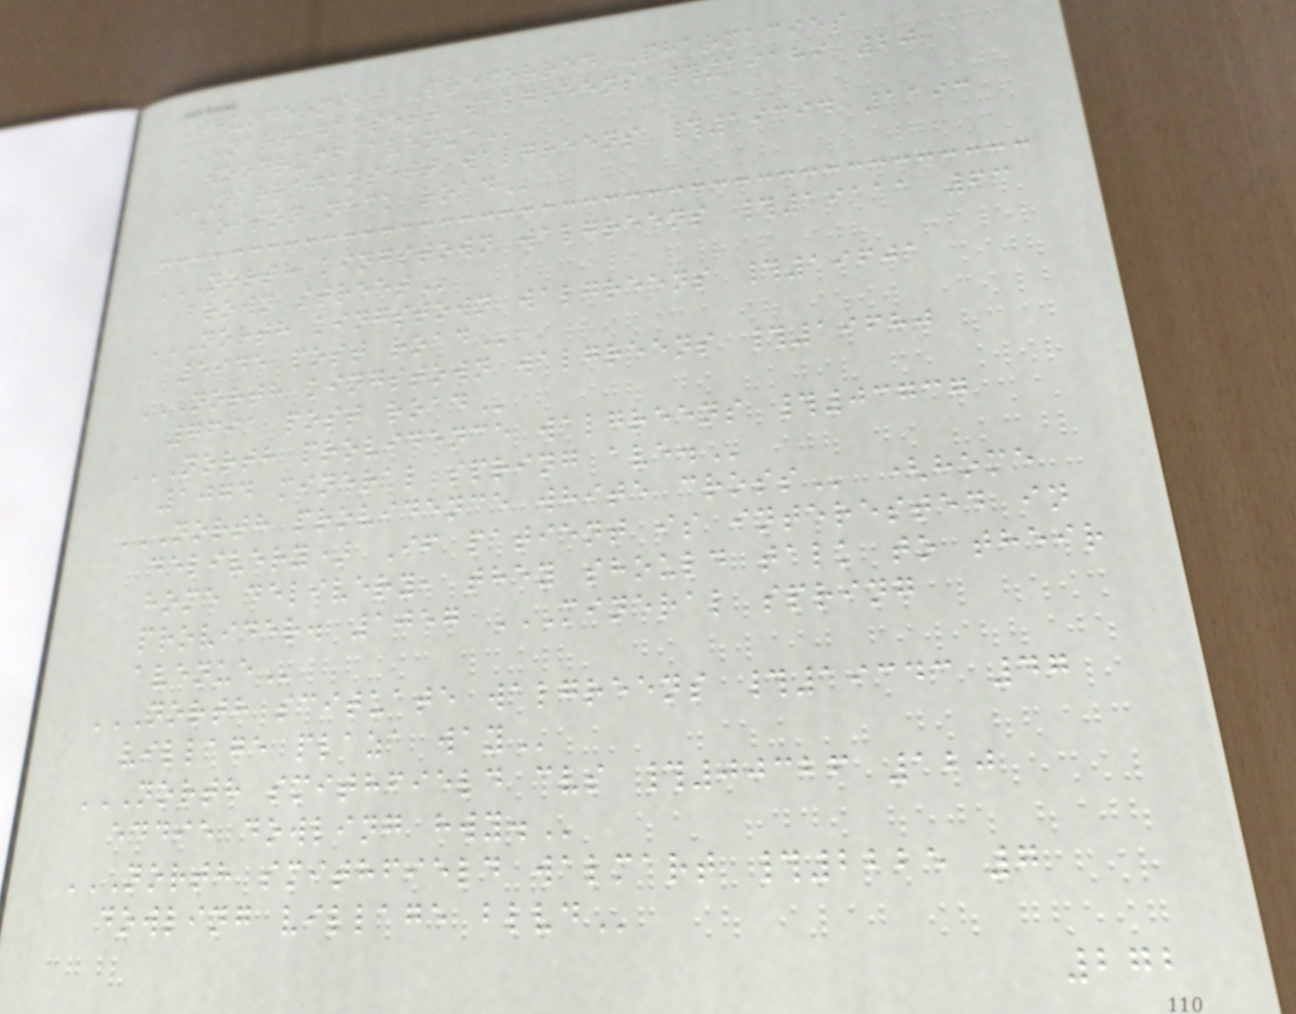Thundermist Preferred Pharmacies
NARRAGANSETT WALGREENS #19189 20
WOODRUFF AVENUE
NARRAGANSETT WALGREENS #19394 1193
BOSTON NECK ROAD
NORTH KINGSTOWN WALGREENS #19111 63
BROWN STREET
NORTH KINGSTOWN WALGREENS #19601
5945 POST ROAD
NORTH KINGSTOWN WALGREENS #19680
7691 POST ROAD
NORTH PROVIDENCE WALGREENS #03737
1074 MINERAL SPRING AVE.
NORTH PROVIDENCE WHITE CROSS (home
delivery) If patient is interested in
home delivery, they should talk to their
provider. 1057 MINERAL SPRING
AVENUE
NORTH SCITUATE WALGREENS #19343 47
VILLAGE PLAZA WAY
NORTH SMITHFIELD CVS #00326 120
EDDIE DOWLING HWY.
NORTH SMITHFIELD WALMART #2225 7
DOWLING VILLAGE BLVD
272
